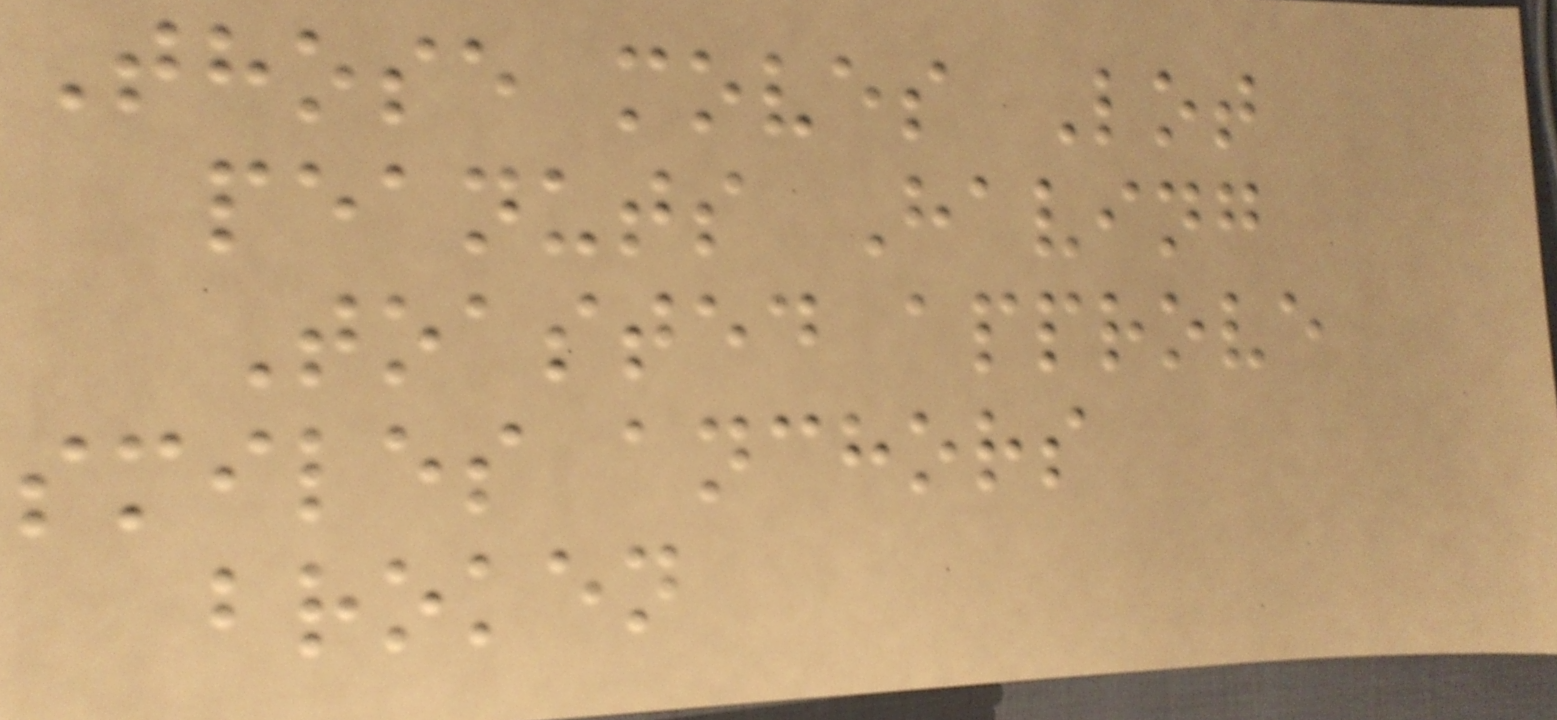Those moves Lot
peanuts Having
Toasted approve
smiles anchors
broken
